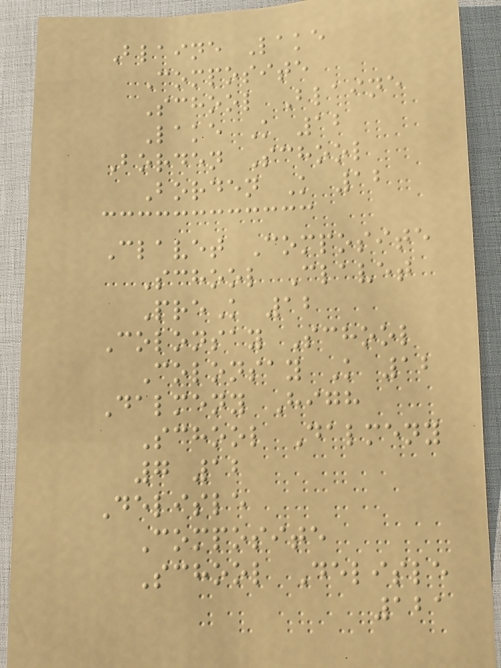Blaine Lake
Composite
School Blaine
Lake K 12
Borden School
Borden K 12
Clavet Composite
School Clavet
PreK 12
Colonsay School
Colonsay K 12
Dalmeny High
School Dalmeny
7 12
Delisle
Composite
School Delisle
121
